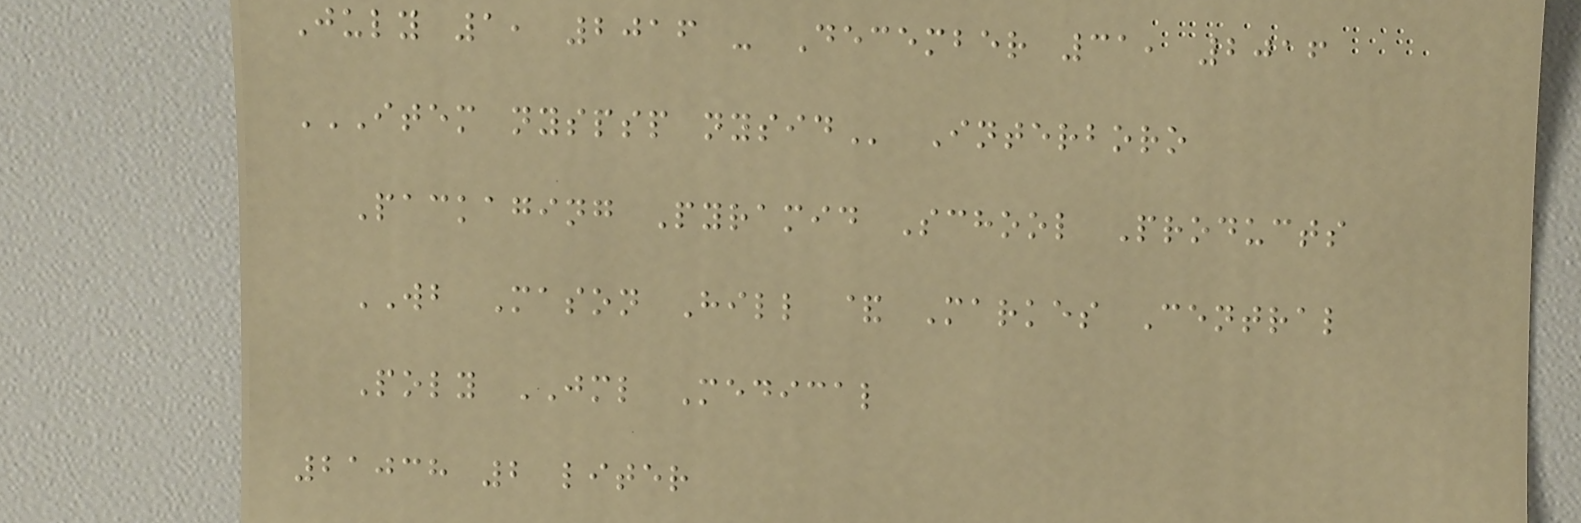July 1, 2016 - December 31, 2016
ITEM NYSPSP NYSID Interboro
Packaging Pyramid School Products
WB Mason Hill & Markes Central
Poly JML Medical
21038 2 liter
